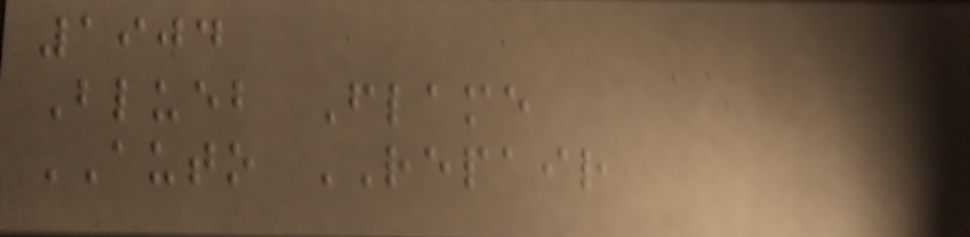1904
Blueb Flame
AUTO REPAIR
